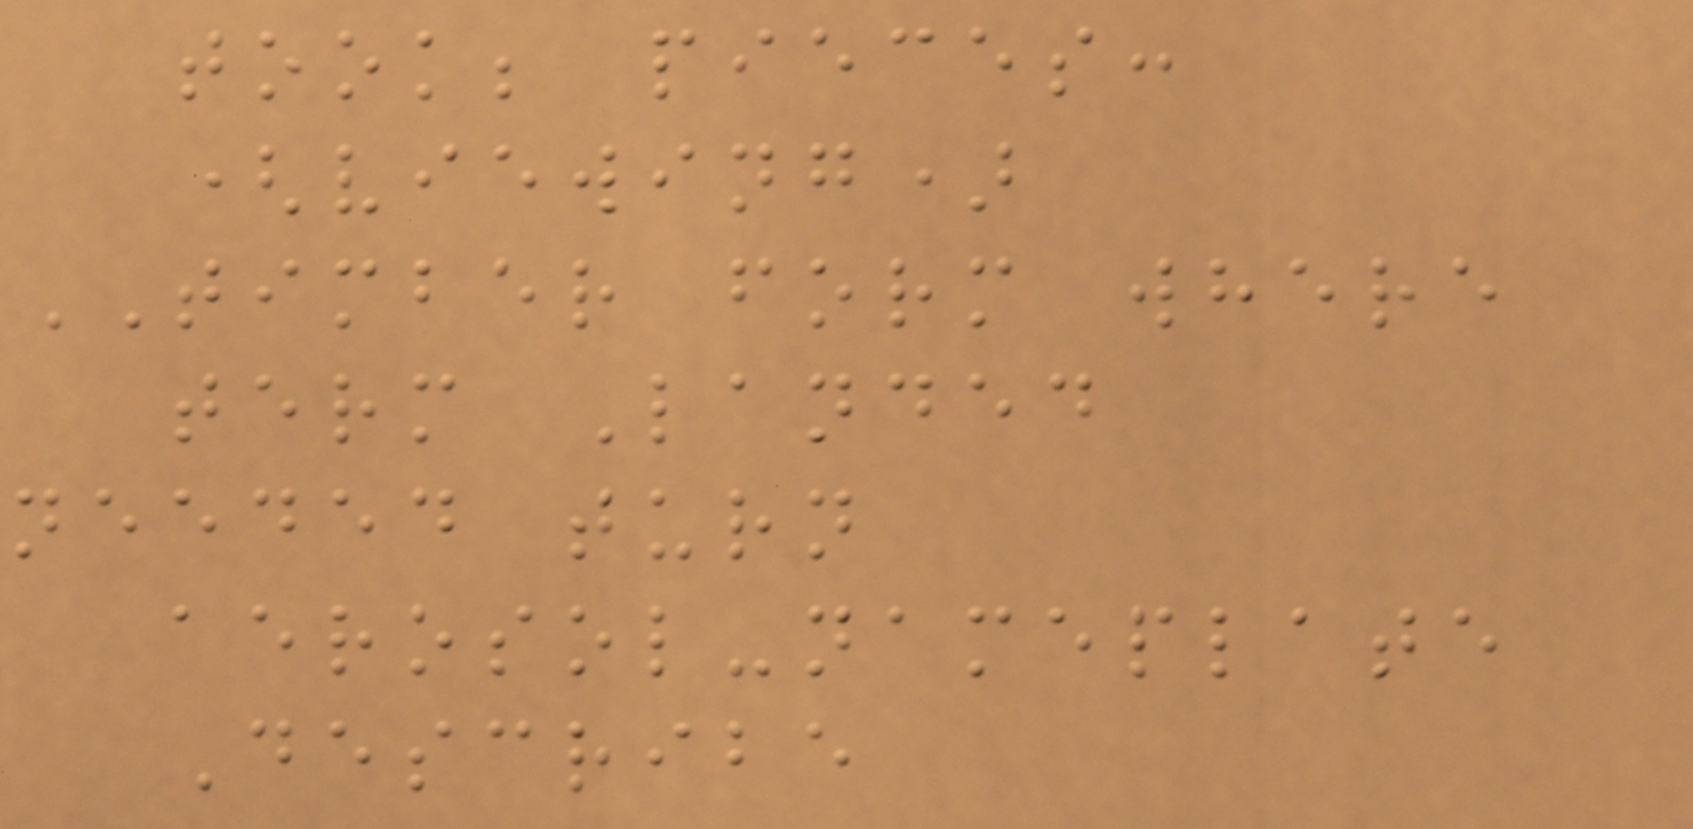took; pieces:
(viewing)
TIMBER form where
term Landed
needed turn
aerosol-nameplate
Describe
